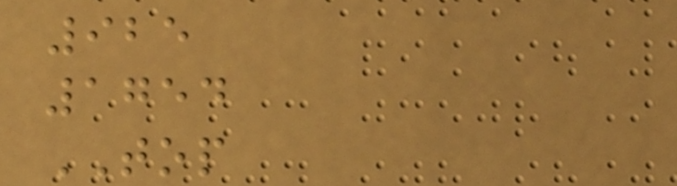925
1754
TOP
